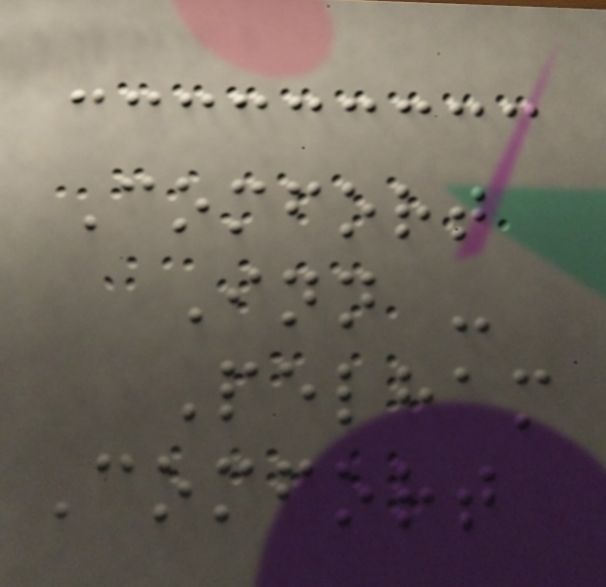Comfort
Inn -
Pelham
Comfort
